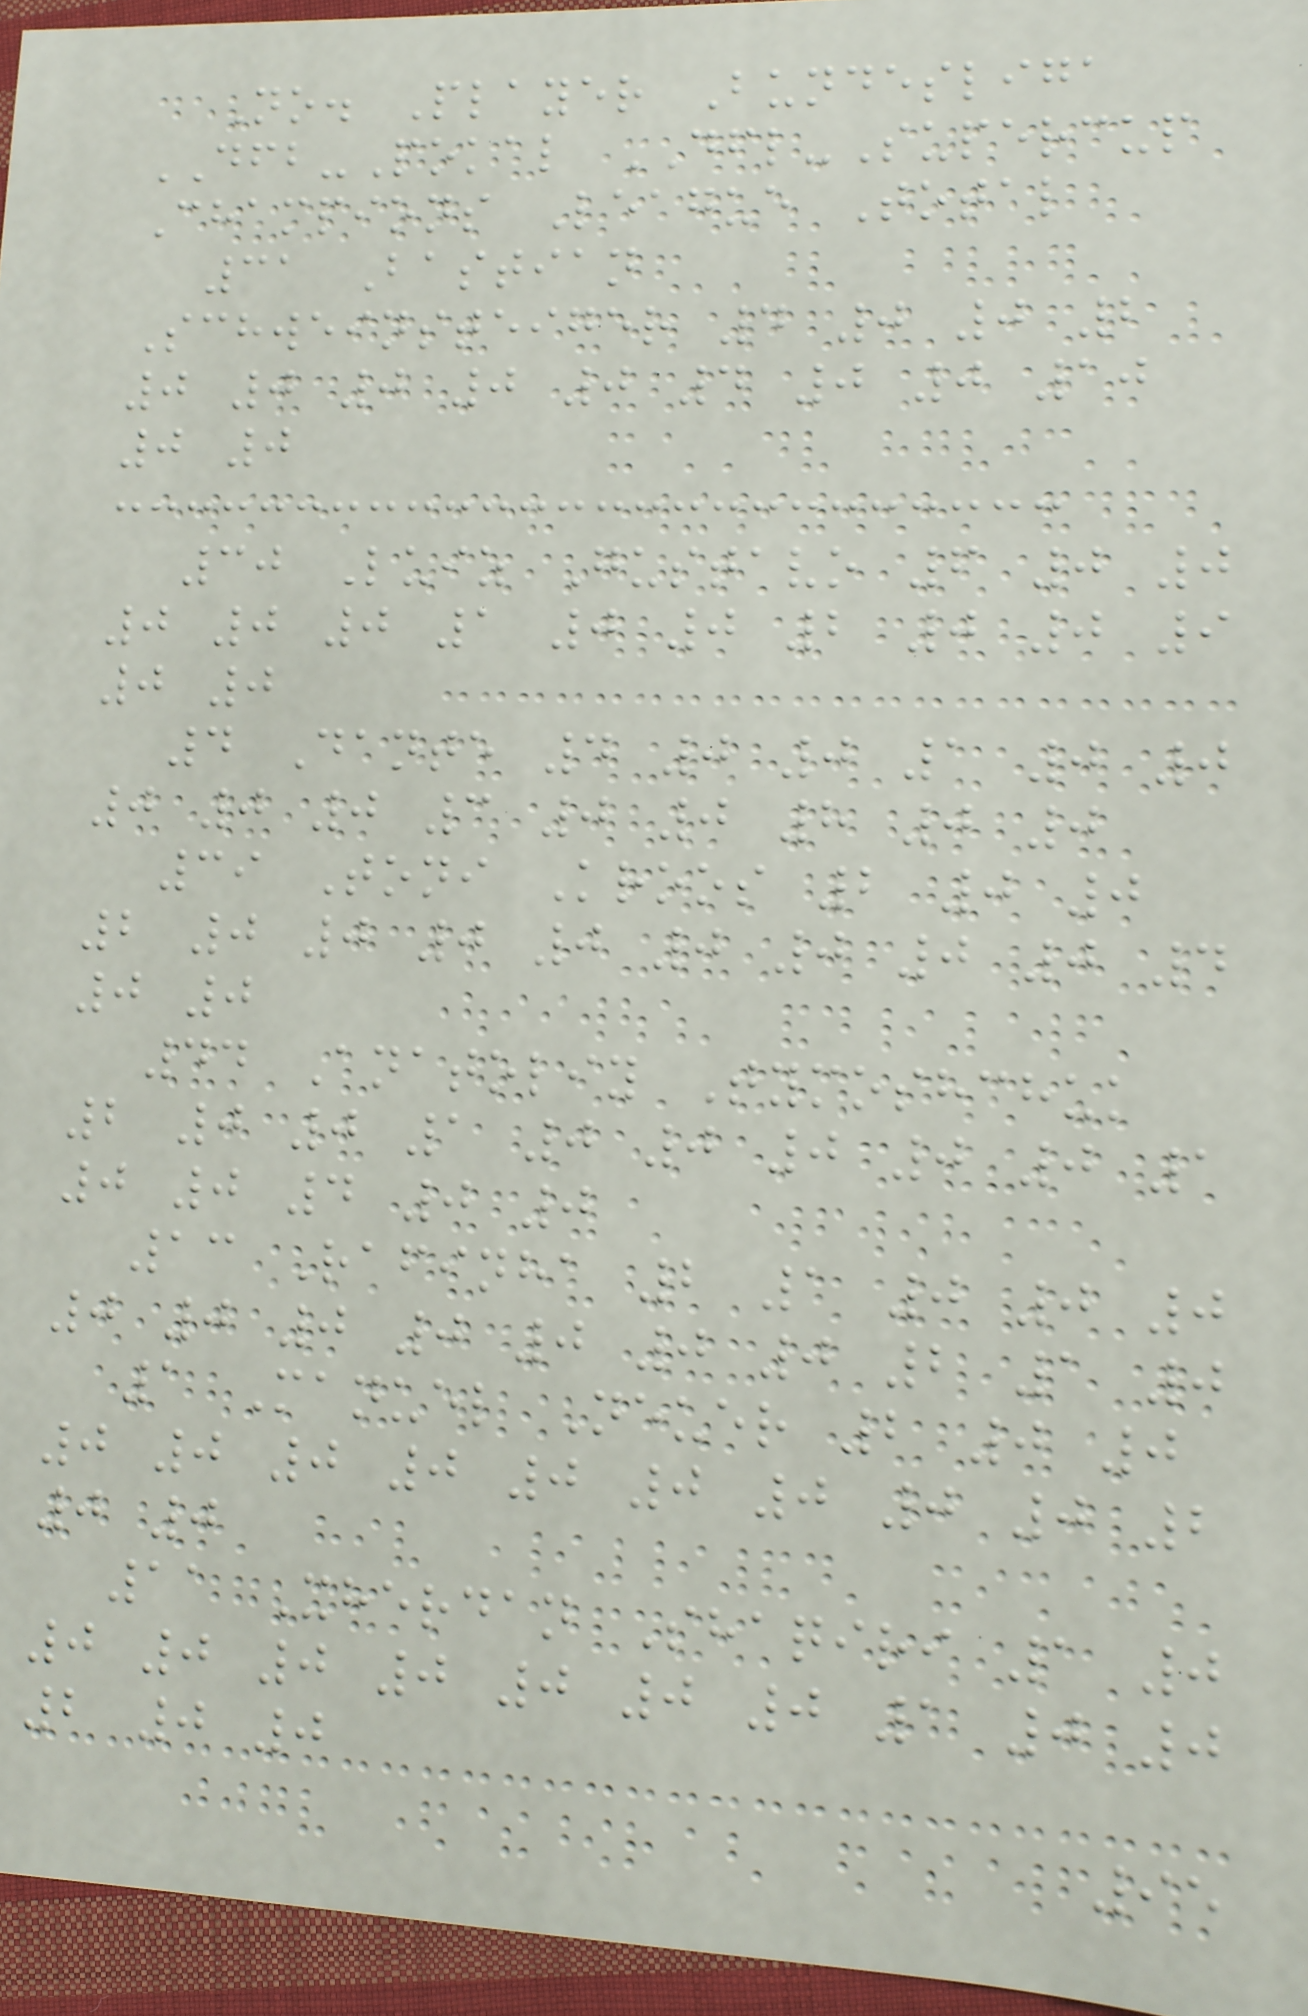No. Player Bundesliga
DFB-Pokal DFL-Supercup
Champions League Total
31 Bastian
Schweinsteiger 4 0 0 2
0 0 0 0 0 4 0 0 10
0 0
30 Luiz Gustavo 6 0 0
0 0 0 1 0 0 2 0 0 9
0 0
4 Dante 4 0 0 1 0 0
0 0 0 3 0 0 8 0 0
39 Toni Kroos 2 0 0
2 0 0 0 0 0 0 0 0 4
0 0
44 Anatoliy Tymoshchuk
2 0 0 1 0 0 0 0 0 1
0 0 4 0 0
13 Rafinha 2 1 0 0 0
0 0 0 0 0 0 0 2 1 0
1 Manuel Neuer 2 0 0
0 0 0 0 0 0 0 0 0 2
0 0
11 Xherdan Shaqiri 1 0
0 0 0 0 0 0 0 1 0 0
2 0 0
95
